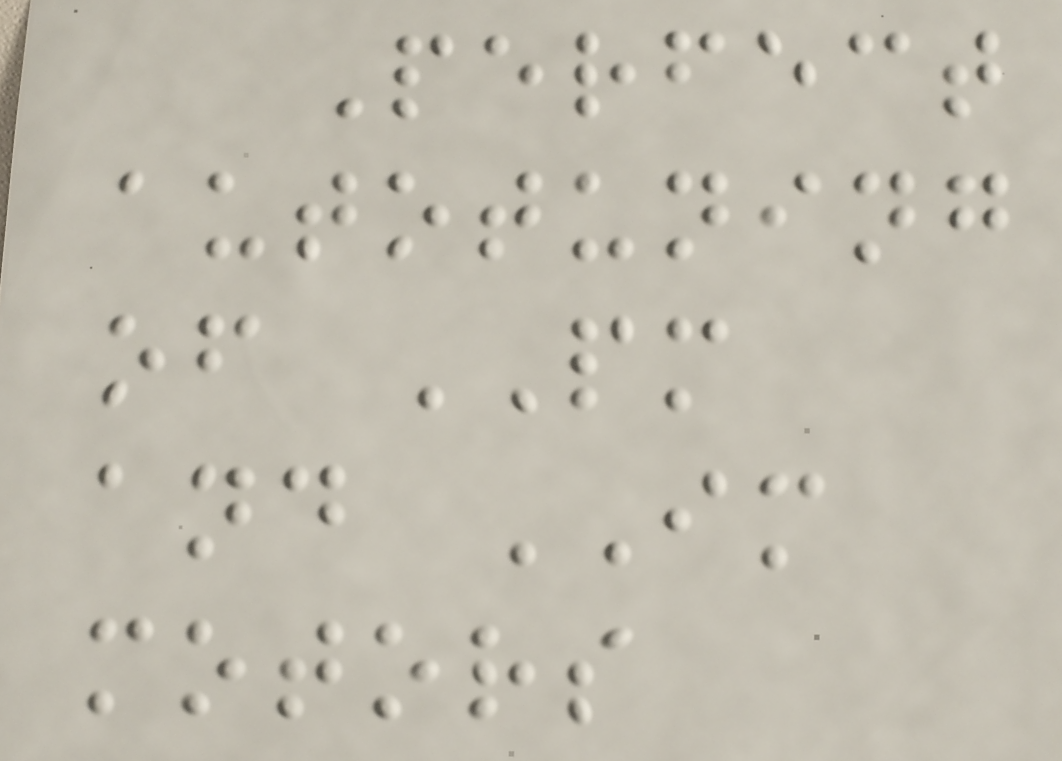Perfect
autotuning
of PM
and IM
motors
